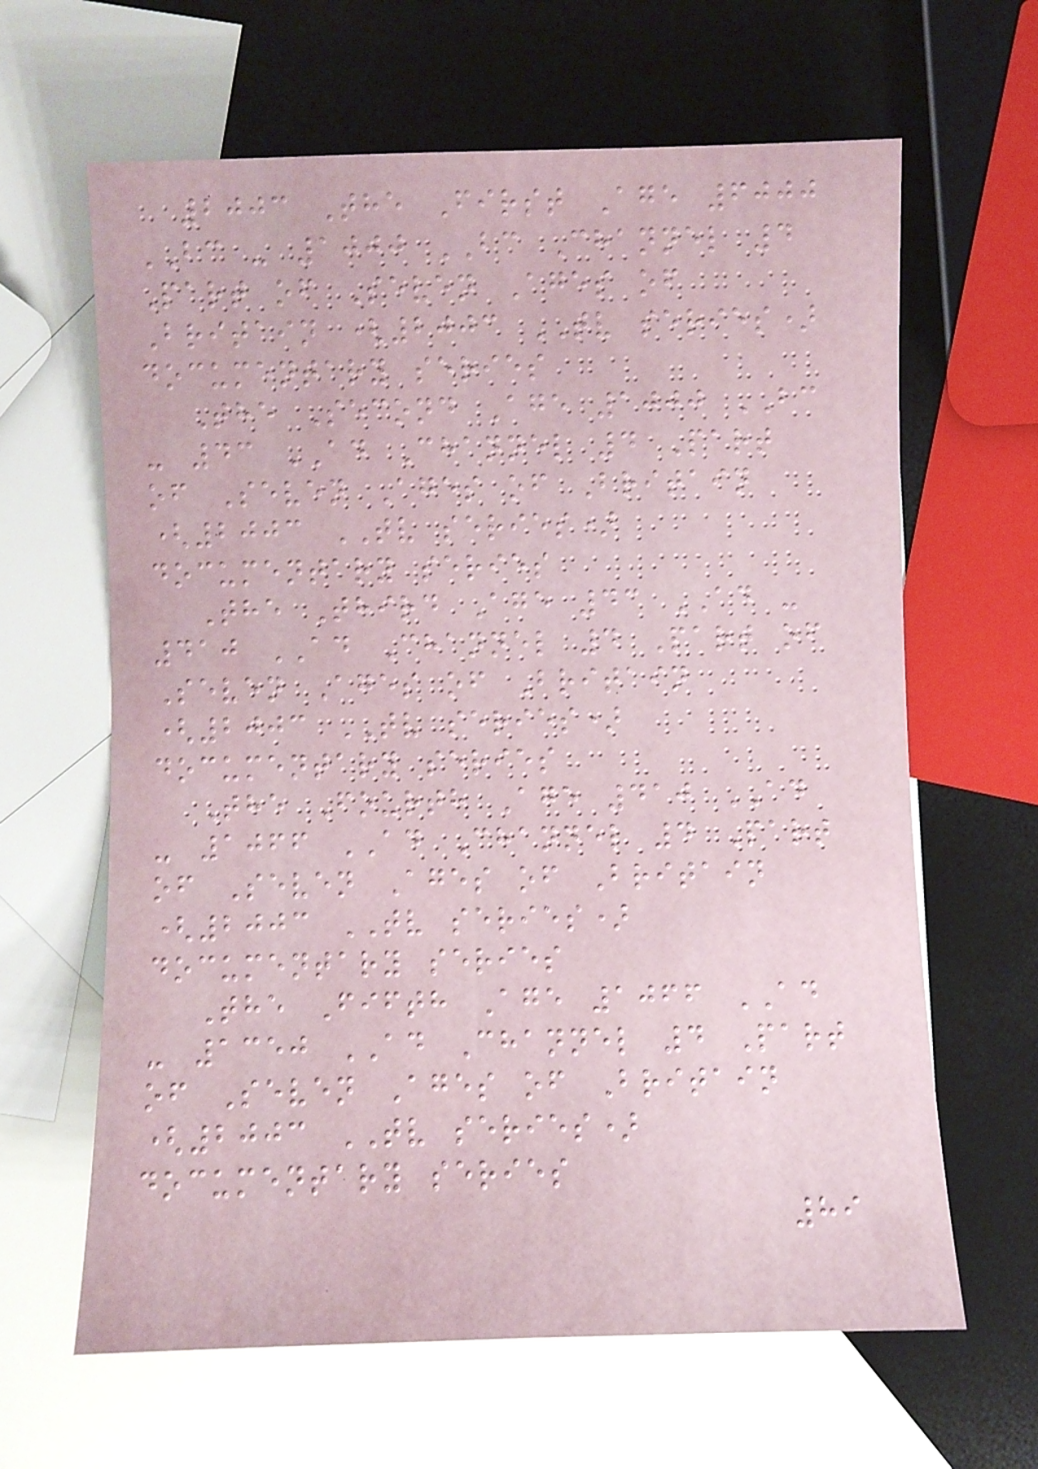2003 The First Age 6000
BC - 1000 BC Channel 4
Part of Seven Ages of
Britain (2003 TV series)
documentary series
The Second Age 1000 BC
- 43 AD Channel 4 Part
of Seven Ages of Britain
(2003 TV series)
documentary series
The Third Age 43 AD -
410 AD Channel 4 Part of
Seven Ages of Britain
(2003 TV series)
documentary series
The Fourth Age 410 AD
- 1066 AD Channel 4 Part
of Seven Ages of Britain
(2003 TV series)
documentary series
The Fifth Age 1066 AD
- 1350 AD Channel 4 Part
of Seven Ages of Britain
(2003 TV series)
documentary series
89
